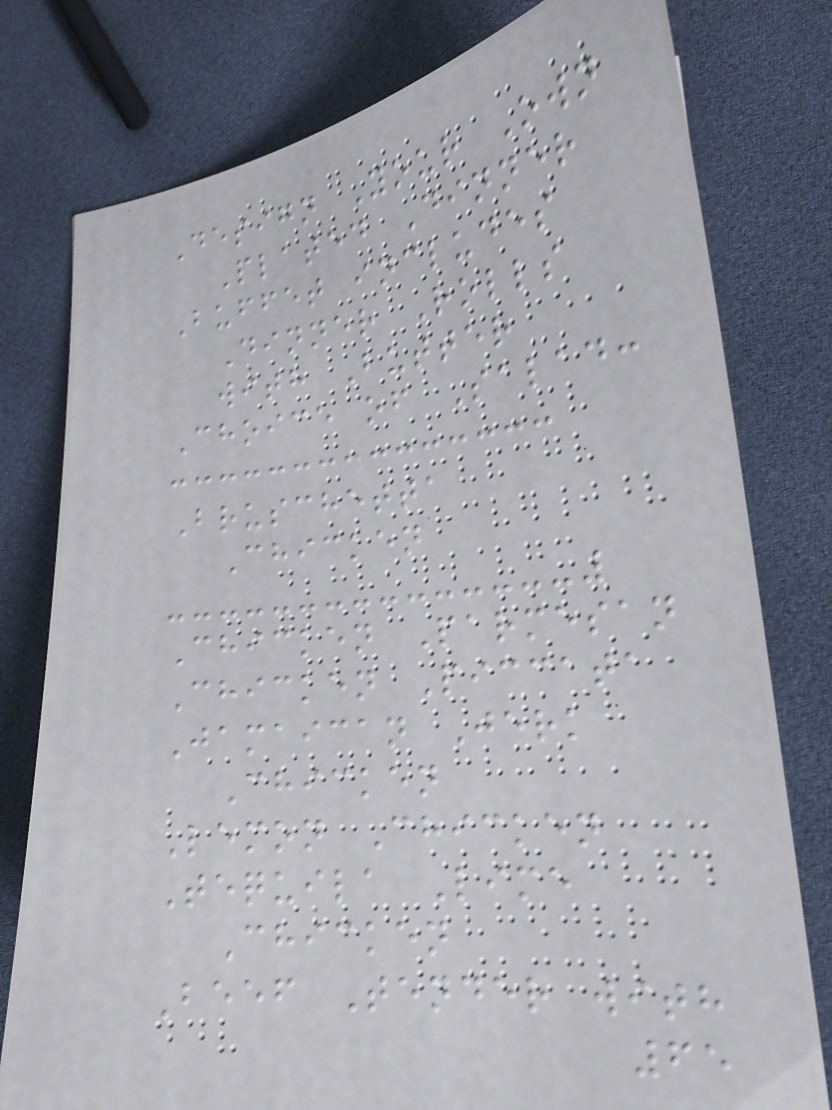Design Your Own
Plated Dinner
Buffet includes
Dinner Rolls
with Butter
Choice of Salad:
Bruschetta
Chicken
Chicken Parmesan
Chicken Piccata
Jamaican Jerk
Chicken
Lemon Chicken
Tequila Lime
Chicken
Beef Tender with
65
